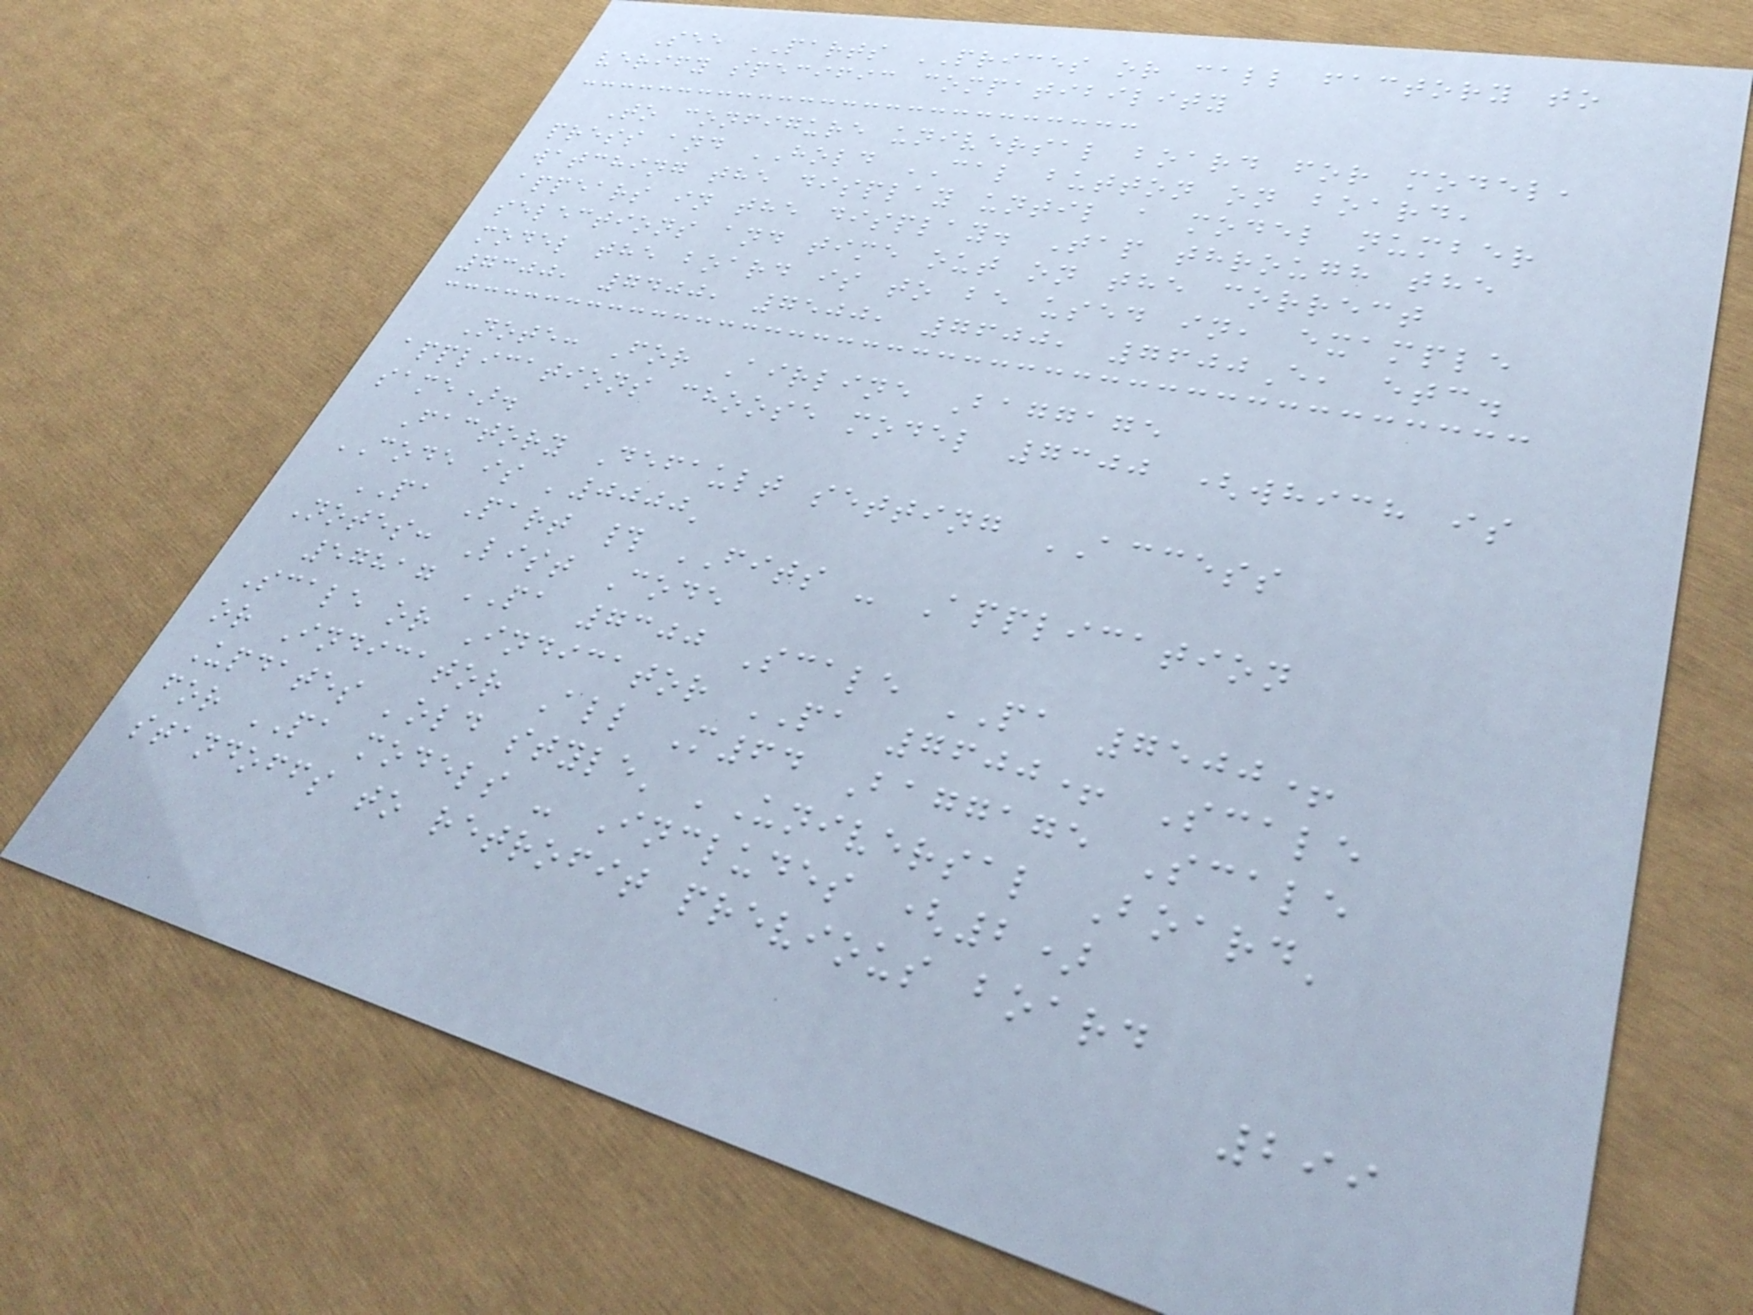See PARTS PRICES or call factory to
verify specific compatibility
To configure universal board for model,
press and HOLD CAL button on board,
watching the display until a model number
appears in the display. Tap through the
selections and time out on the correct
model the board is to be used in, example
7300, 7400, 7500, 7600, 7600E, etc.
Note: For Airline Baggage
applications choose model 7300 (which is
same).
Factory Default setting ACCESS
CODE is '0000'
PA Part # FITS - Application
Notes: List Code
57817 PA 7300 Scale PA 7500+
Scale or Indicator PA 7600+ Scale
or Indicator All M64 Baggage Scale
Updates 'old style' 'Universal Board'
for PA models - Includes (2)
standoffs to retrofit previous board
299
